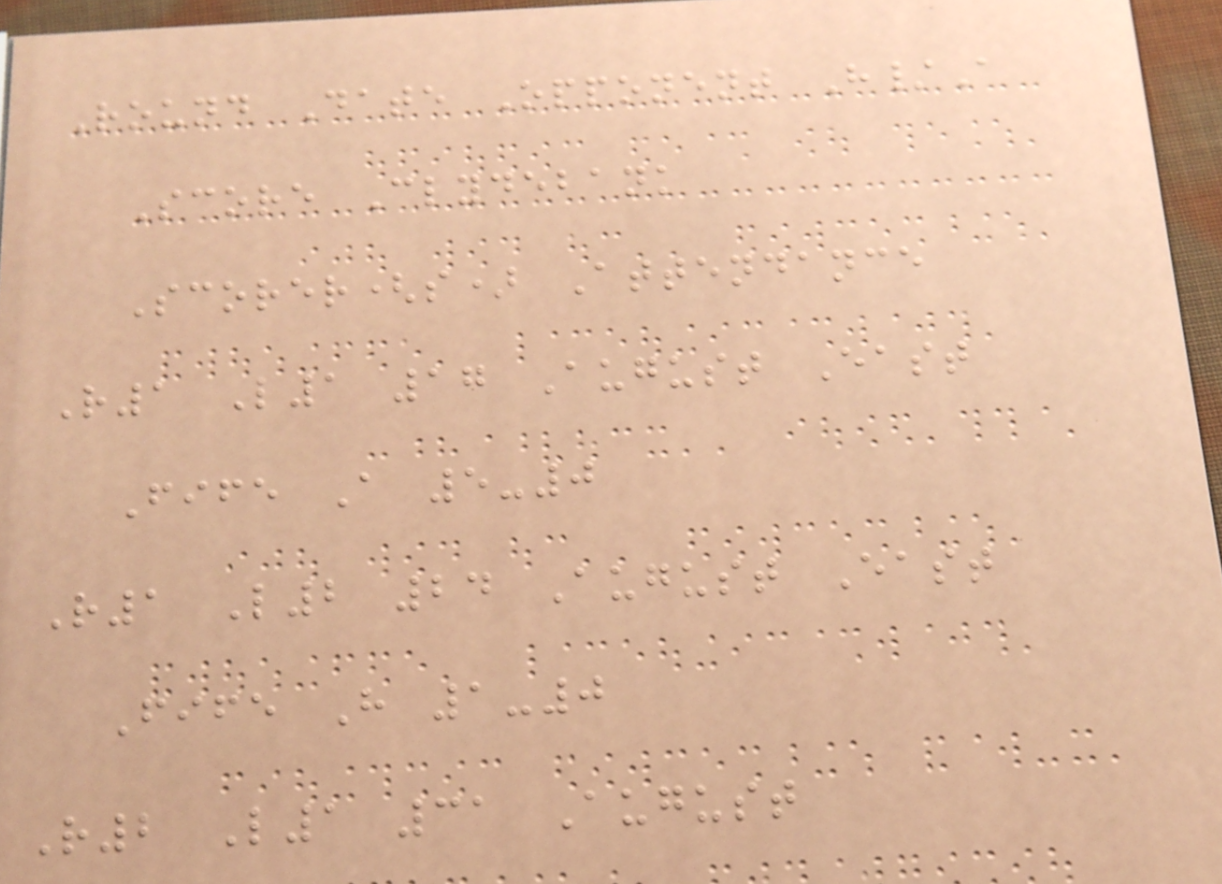Round Date Opponent H/A
Score Clydebank
Scorer(s) Attendance
R1 L1 17 August East
Fife A 5-0
R1 L2 24 August East
Fife H 1-0
R2 L1 31 August
